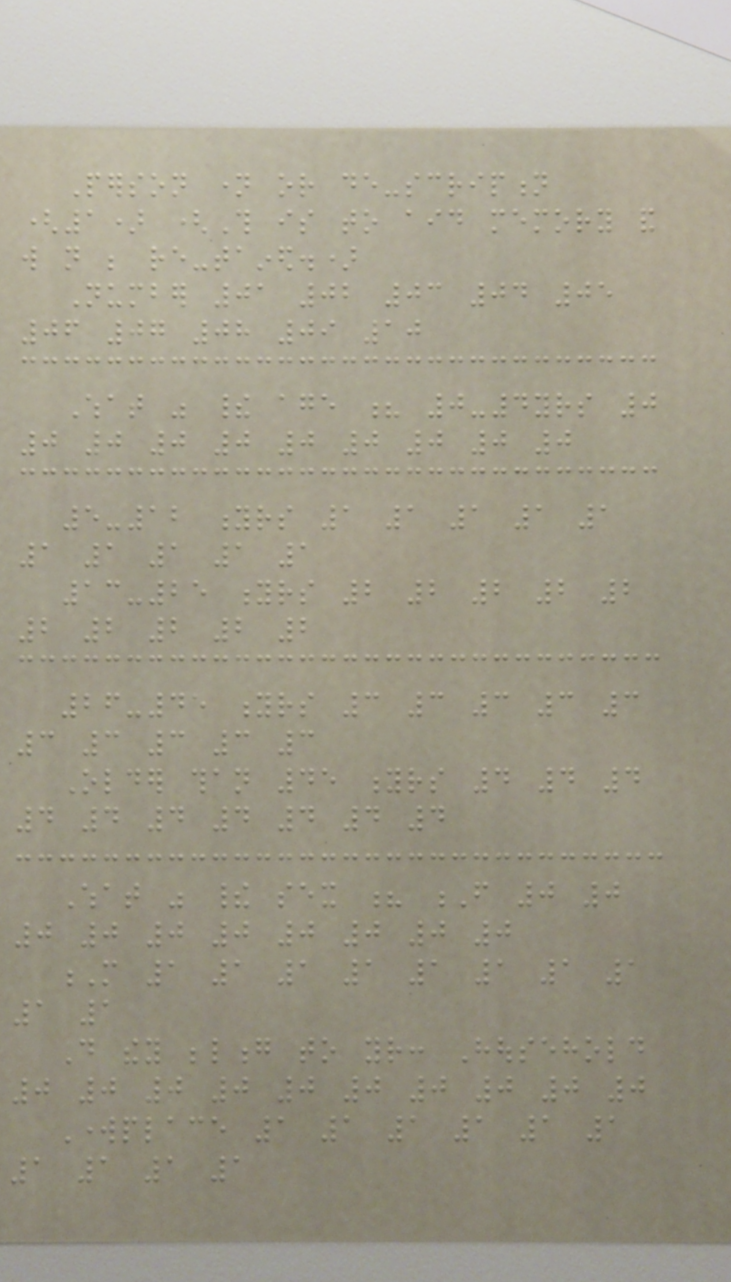Person name or de-scription
(1) (This is to aid memory and
will not be re-tained.)
Number 01 02 03 04 05
06 07 08 09 10
What was their age ? 0-4yrs 0
0 0 0 0 0 0 0 0 0
5-12 yrs 1 1 1 1 1
1 1 1 1 1
13-25 yrs 2 2 2 2 2
2 2 2 2 2
26-45 yrs 3 3 3 3 3
3 3 3 3 3
Older than 45 yrs 4 4 4
4 4 4 4 4 4 4
What was their sex ? F 0 0
0 0 0 0 0 0 0 0
M 1 1 1 1 1 1 1 1
1 1
Do they belong to your: Household
0 0 0 0 0 0 0 0 0 0
Workplace 1 1 1 1 1 1
1 1 1 1
